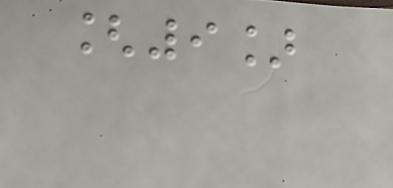[9]
